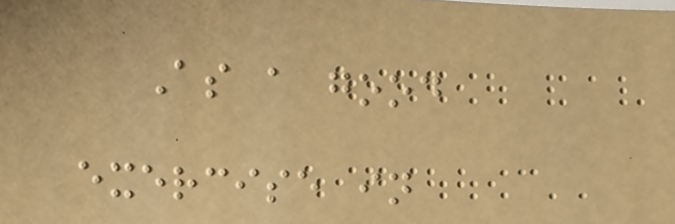As a good
exercise in
